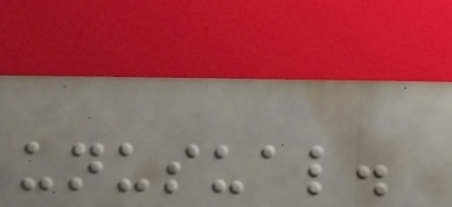unusual.
